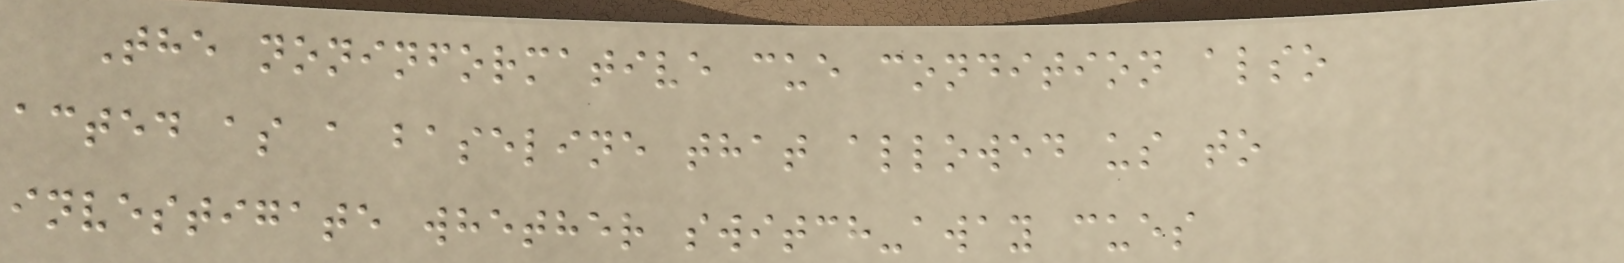The noninformative cue condition also
acted as a baseline that allowed us to
investigate whether switch-away cues
